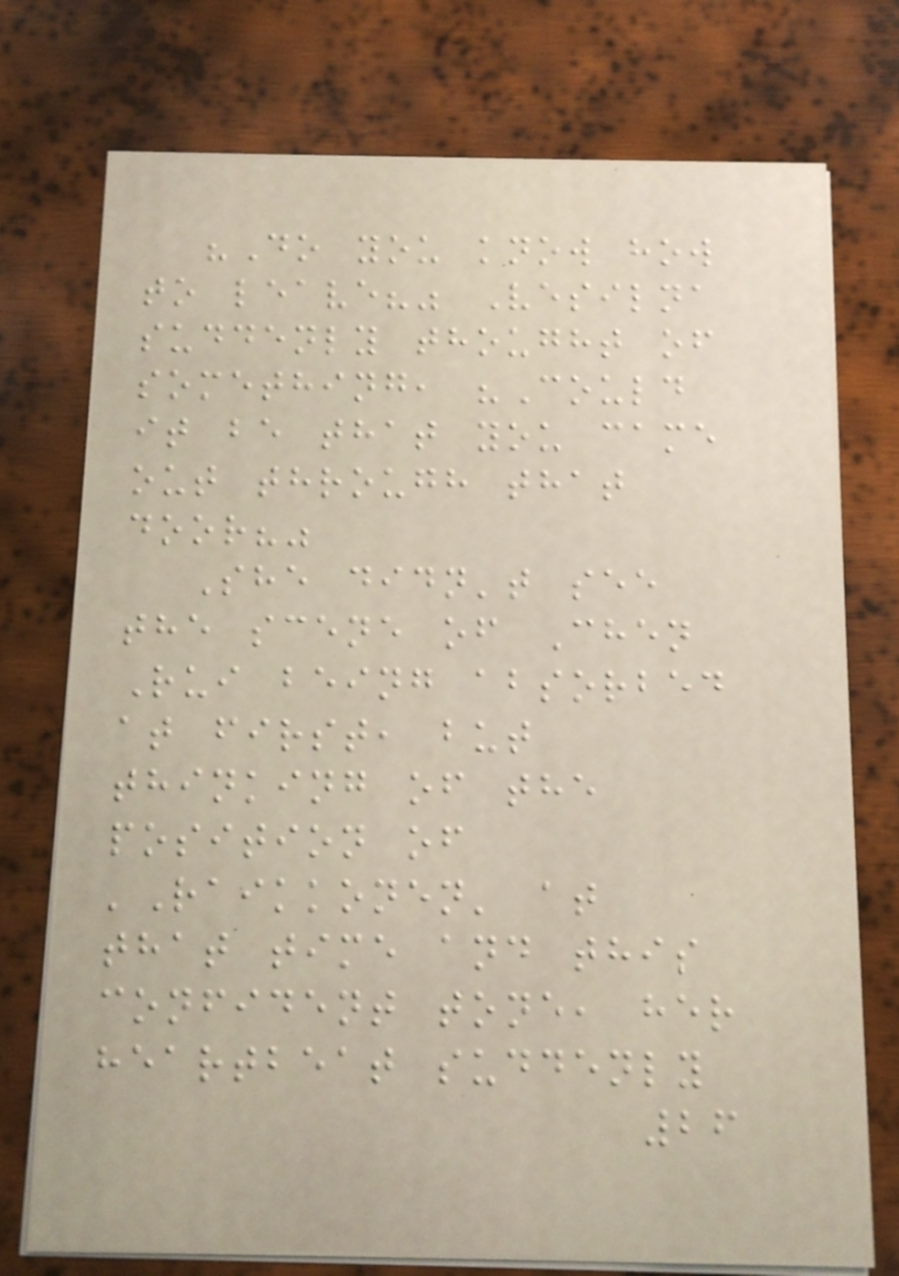"Do you know how
to leave?" Vesilna
suddenly thought of
something, "Could
it be that you came
out through that
door?"
She didn't see
the scene of Chen
Rui being absorbed
at first, but
thinking of the
position of
'Raikkonen' at
that time and this
confident tone, her
heartbeat suddenly
26
